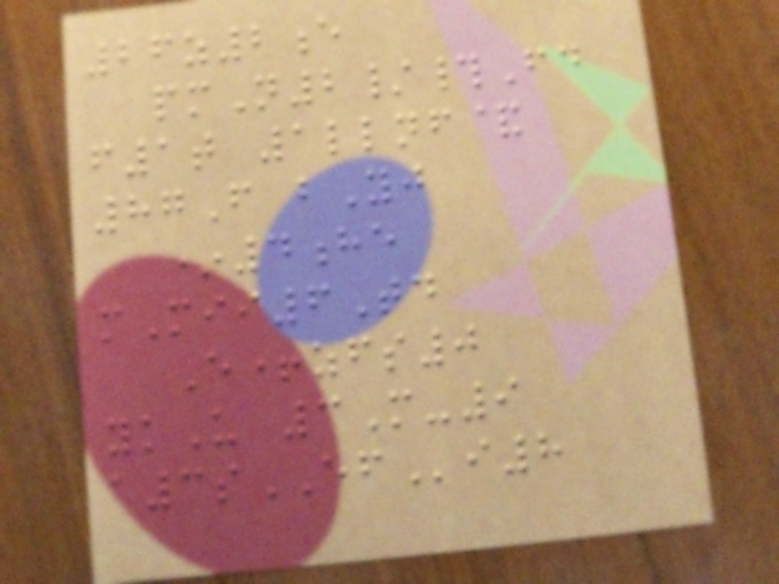26z2e
pmN2/#Fd
f1t 1llnf&
87F bYj
*4he
mMii6Td
E+zfs0
ykU 3M-9
a3sEFi8
